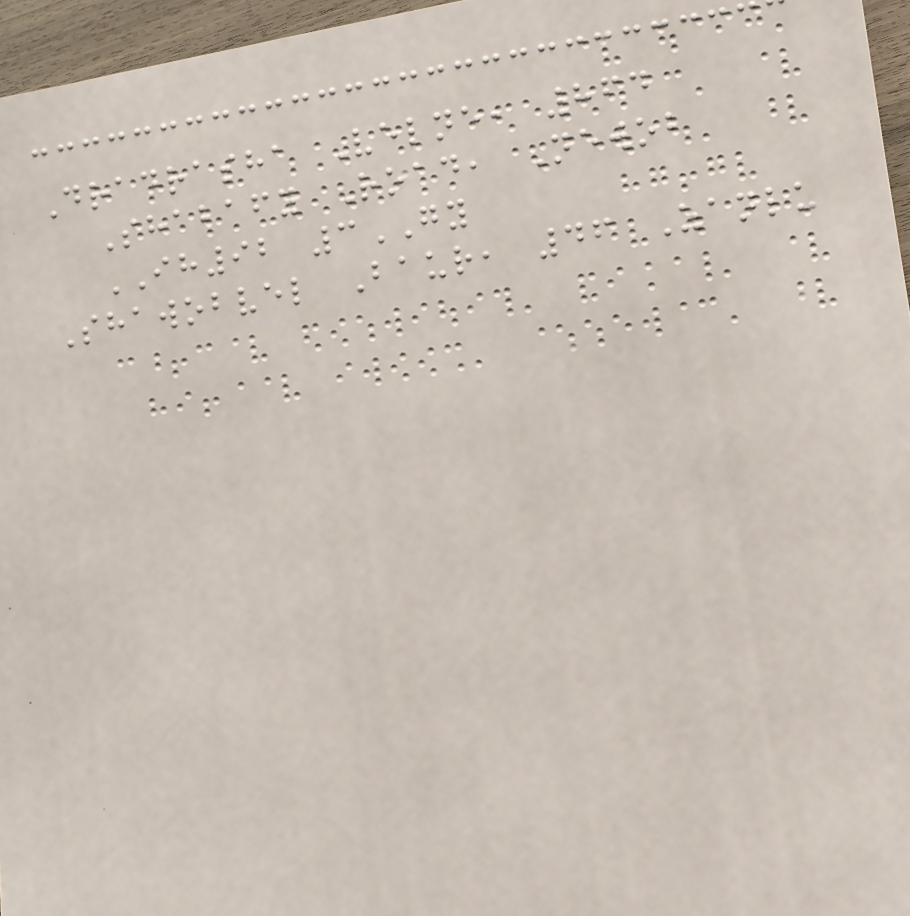Dradrasha Velne, 864
Shabafy Road, Newob
IH92 3GY
Shawobvel Baur, 46 Zanlu
